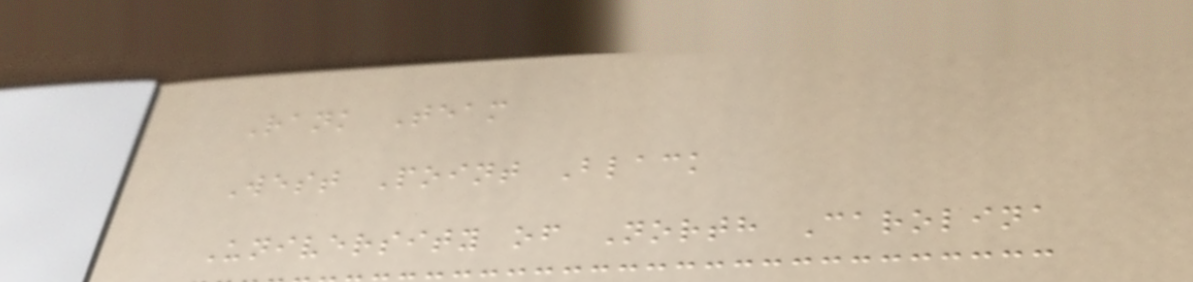Rank Team
West Point Black
University of North Carolina
